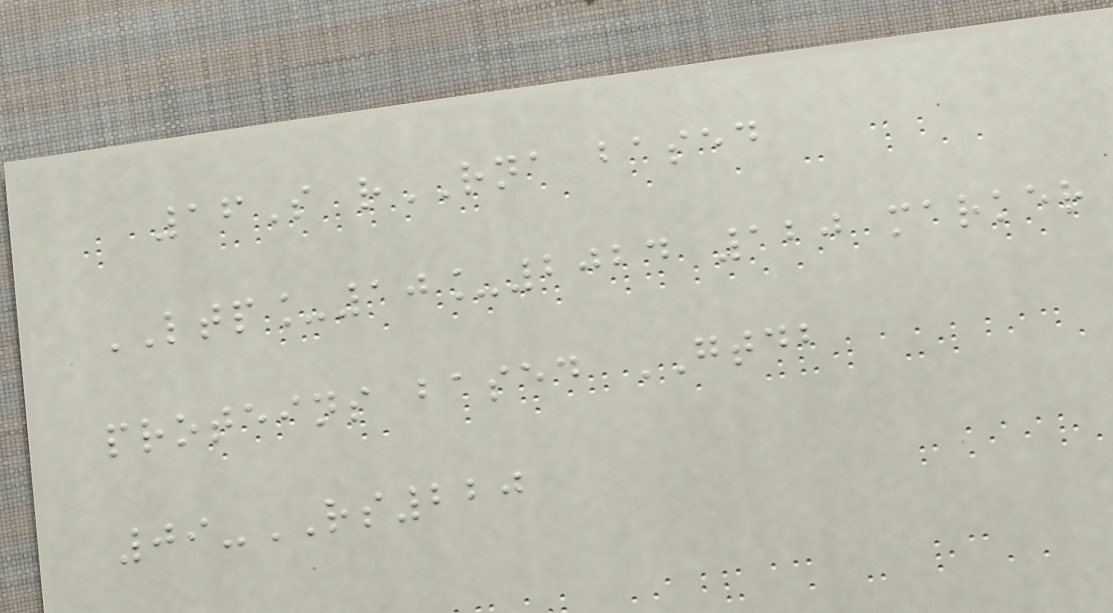16S rRNA based
LTP_10_2024 120 marker
proteins based GTDB
09-RS220
